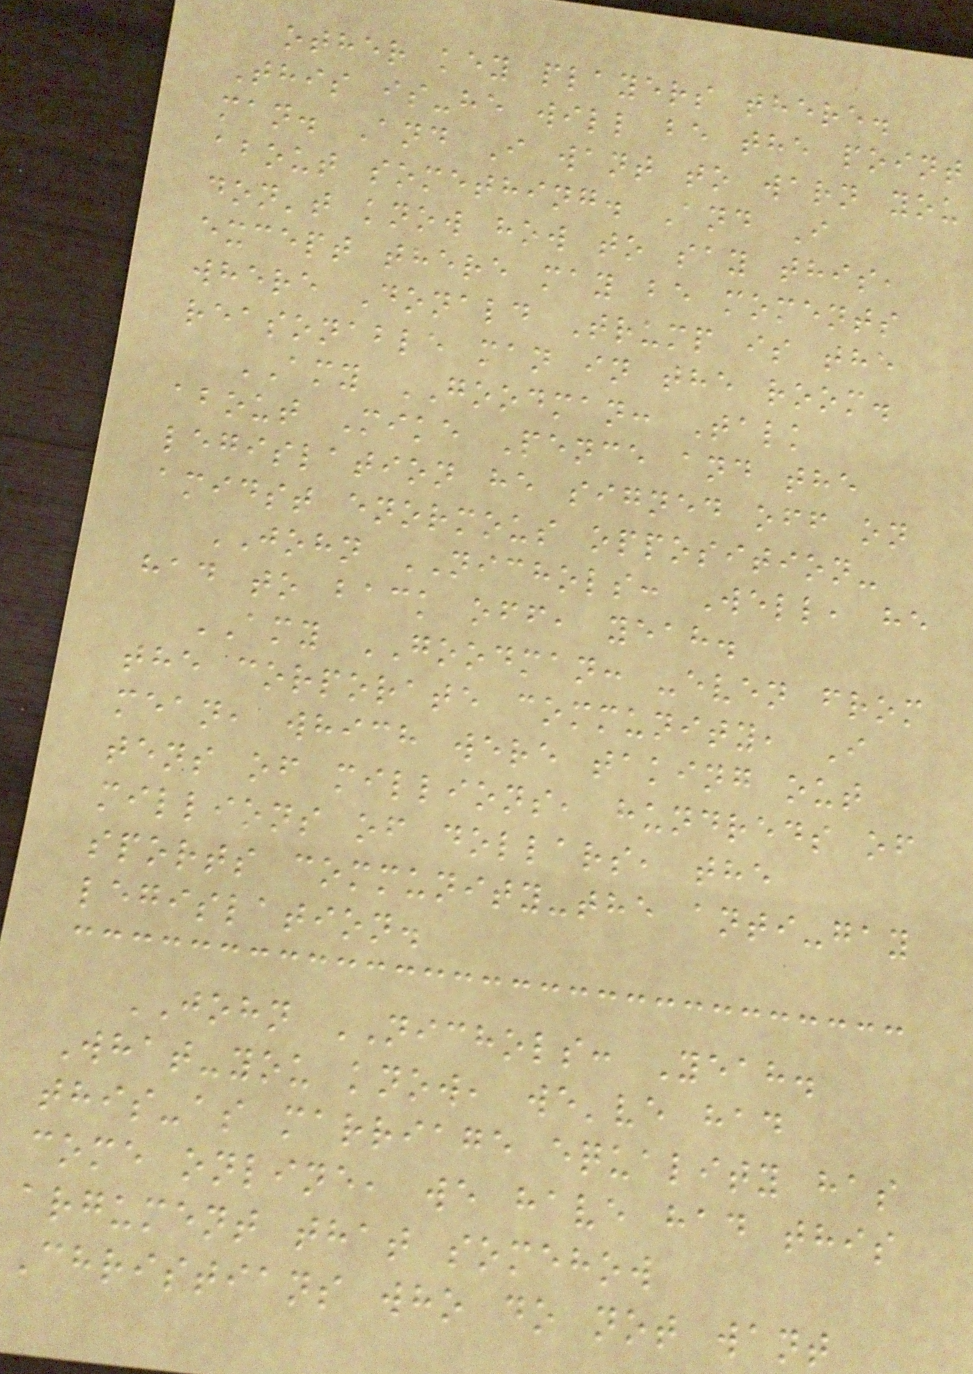other key players there.
This is-he will be the point
man. And I want to warn you
about something. And I
don't know how to say this,
except there may be moments
where Donald Trump is the
reasonable man in the room.
AMY GOODMAN: Talk
about Mike Pence and the
legislation he signed off on
amidst enormous opposition-
JOHN NICHOLS: Well, he
had to back off, yeah.
AMY GOODMAN: -even from
the corporate community, I
mean, which were taking out
tens of millions, hundreds of
millions of dollars, the
sports community-the anti-gay
legislation.
JOHN NICHOLS: Yeah.
What-you know, we've had
this-as marriage equality has
come online, we have had this
argument that somehow
Christians who do not want
